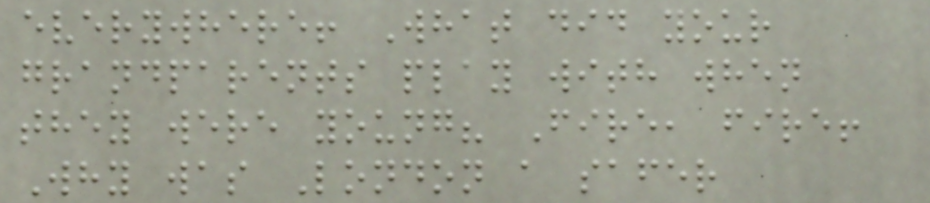everywhere! What did your
grandparents play with when
they were young? Fire, fire!
Why was London a safer
